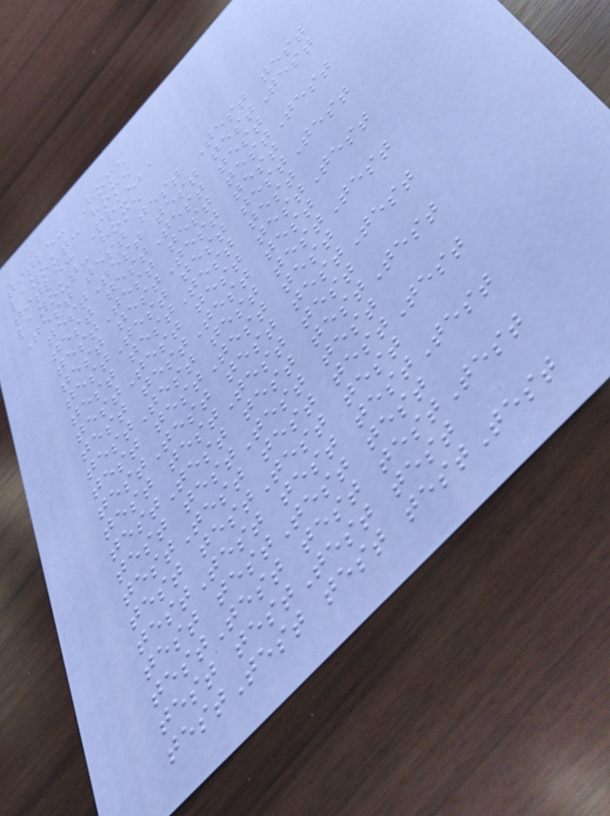title: Home
layout: home
title: Prueba
layout: home
Test test test Test test
testTest test testTest
test testTest test
testTest test testTest
test testTest test
testTest test testTest
test testTest test
testTest test testTest
test testTest test
testTest test testTest
test testTest test
testTest test testTest
test testTest test
testTest test testTest
test testTest test
testTest test testTest
test testTest test
testTest test testTest
test testTest test
testTest test testTest
test testTest test
testTest test testTest
